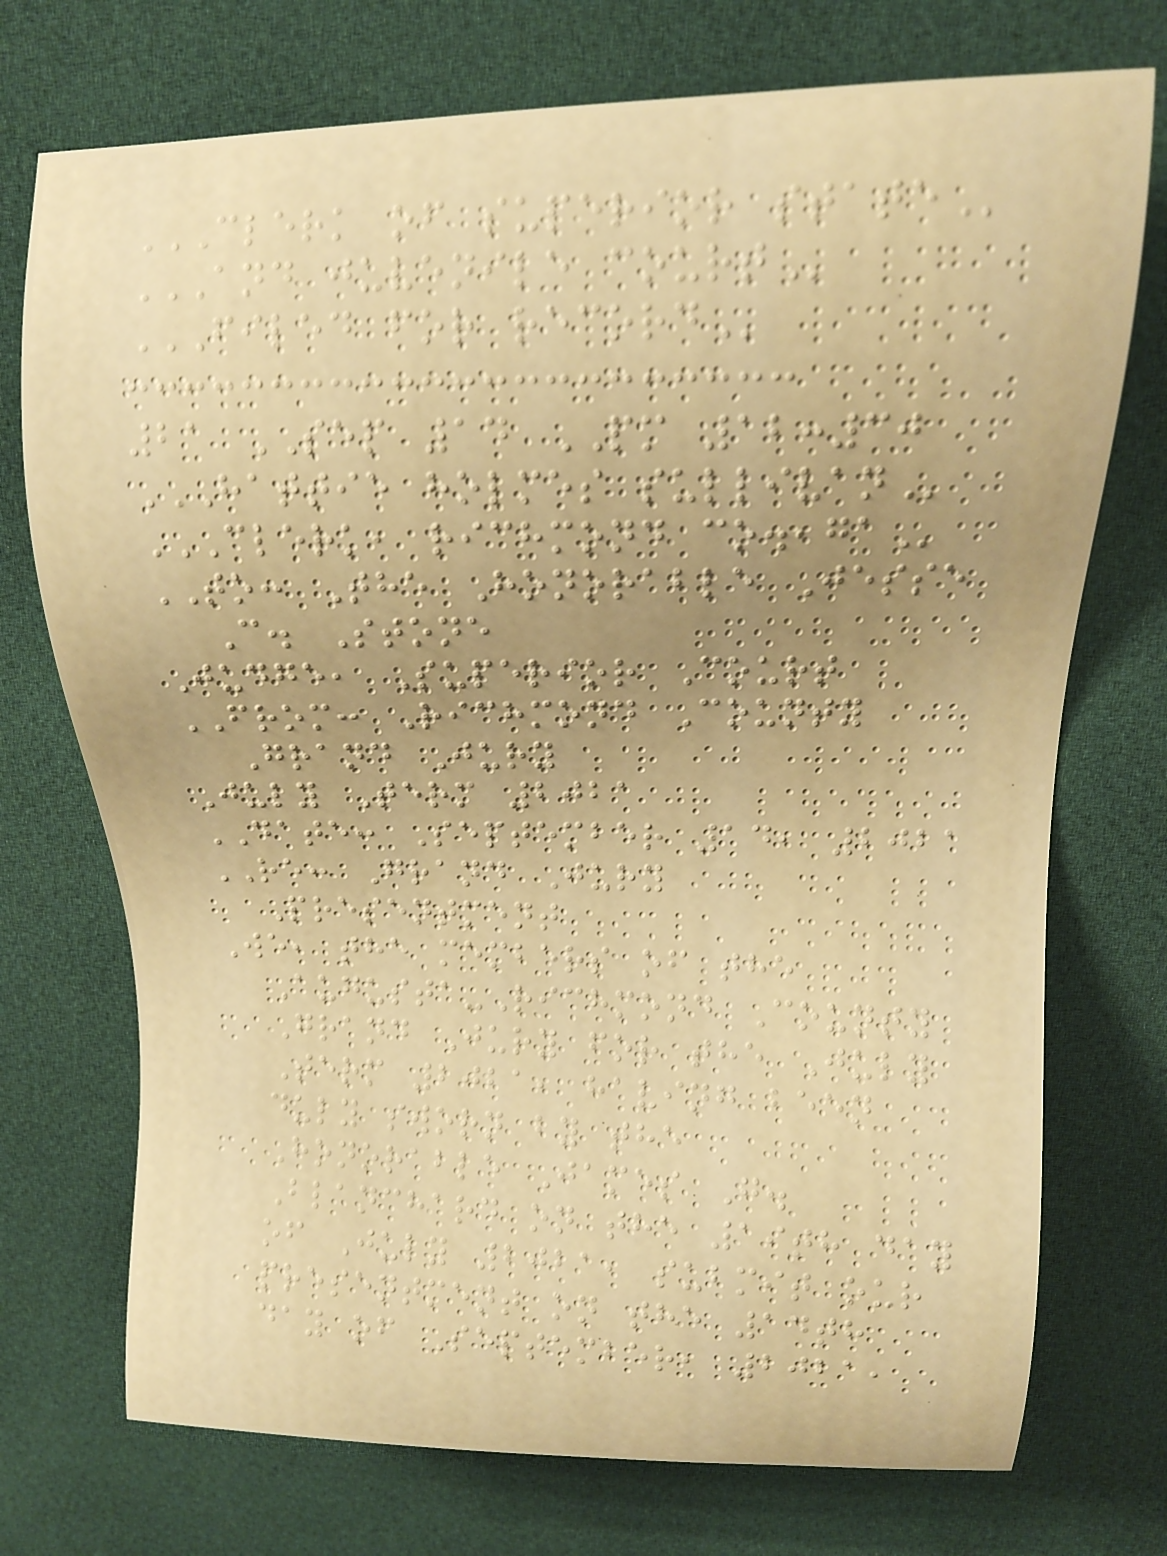CLERK OF SUPERIOR STATE
AND JUVENILE COURT
FILED FOR RECORD
21 SEP 14 PM 12:30
HATTIE HOLMES SULLIVAN
CLERK, RICHMOND CO.,GA
TO: The Honorable Jesse
C. Stone
Judge, Superior Court
FROM: Richmond County
Grand Jury
July Term 2021
DATE: September 14, 2021
RE: Grand Jury
Presentment
We, the members of the
Augusta-Richmond County
Grand Jury for the July
Term 2021, having been
duly sworn by the
Honorable James G.
Blanchard on the 19th day
of July 2021, submit our
presentment on the 14th
day of September, 2021,
